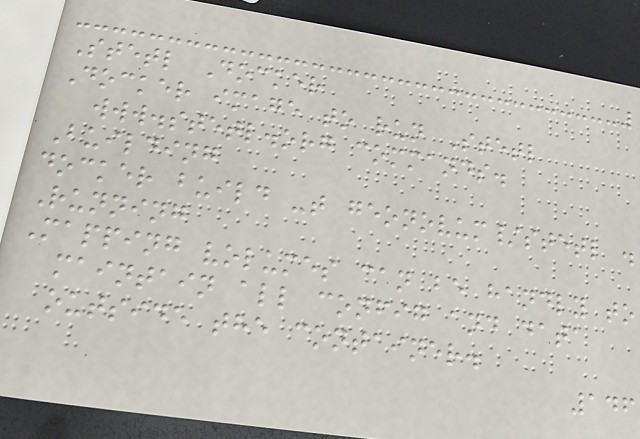Stetl Docker
Docker image to run Stetl
www.stetl.org commands.
Building
docker build -t geonovum/stetl .
Running
Mapping volumes can be handly to
maintain all config and data
outside the container.
146
